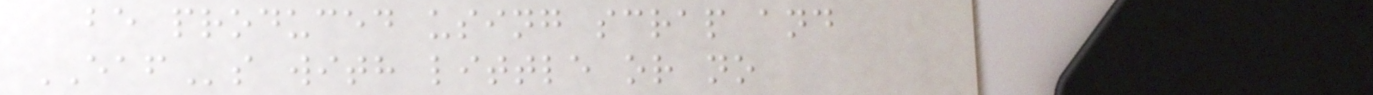be produced using scrap and
EAFs with little or no
